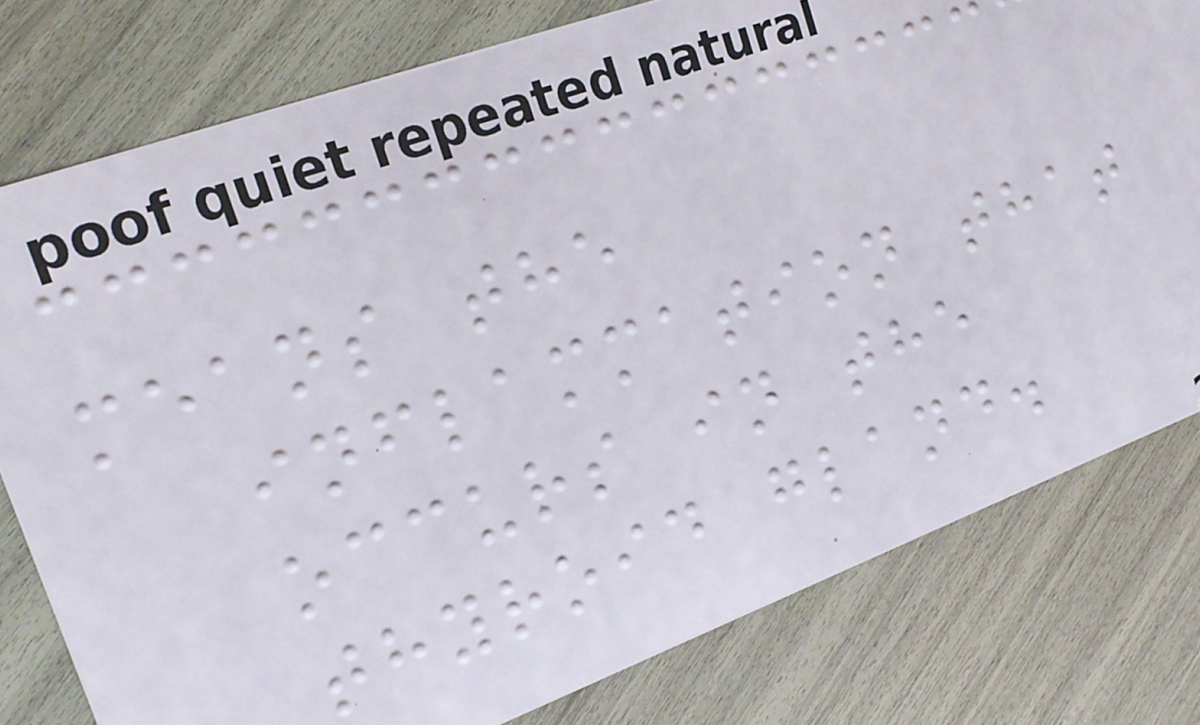means the
inflammation that
occurs in the
thyroid gland.
